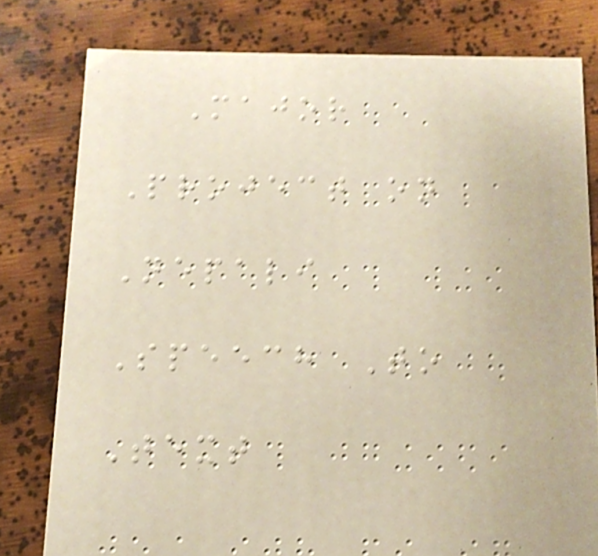Major
Project on
Nepali
Speech To
Text
